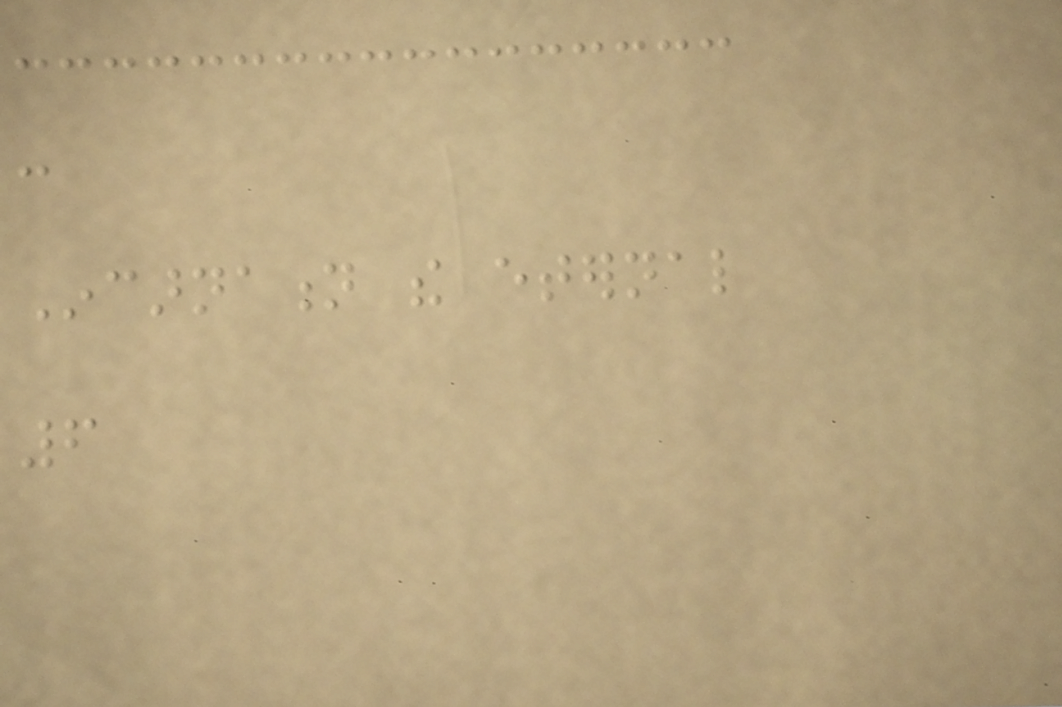-
Incarnation the eternal
6
